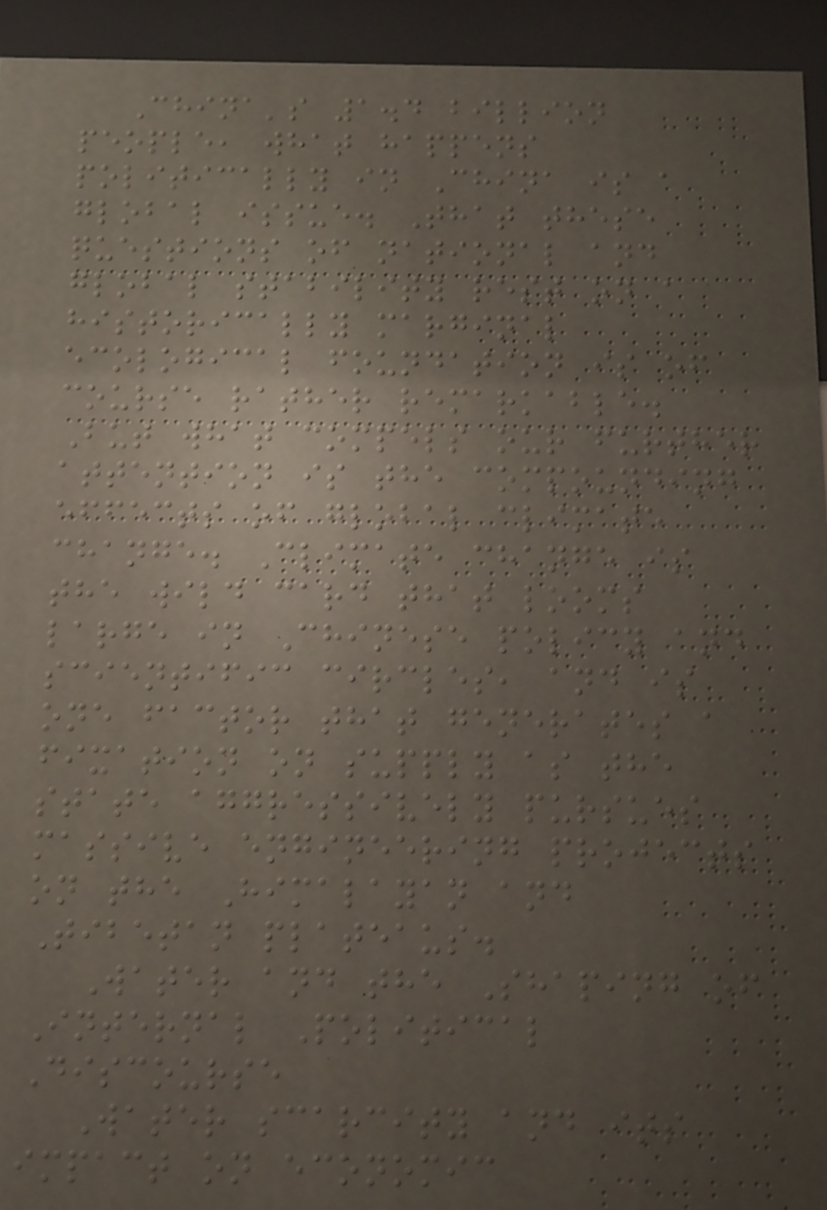China's 1.4 billion
people, what happens
politically in China is a
global issue. That these
questions of national and
global stability rest on a
historically marginal
ecological foundation is of
course rather remarkable.
But what compels our further
attention is the compounding
effects of global climate
change. Climate change is
the wild card that looms
large in Chinese policy and
scientific circles, and is
one factor that generates a
fixation on supply as the
state aggressively pursues
massive engineering projects
on the Himalayan and
Tibetan plateaus.
Water and the Shaping of
Internal Political
Discourse
Water scarcity and its
impact on economic
